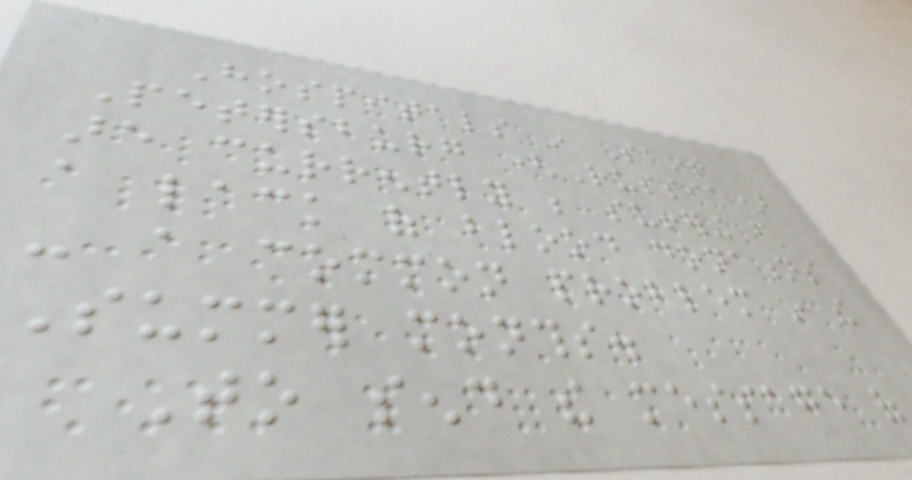Hospitals in Saint
Petersburg (Russia)
are currently be suffering from
a lack of blood donations
- a common problem in the
Summer months.
To send the message of
